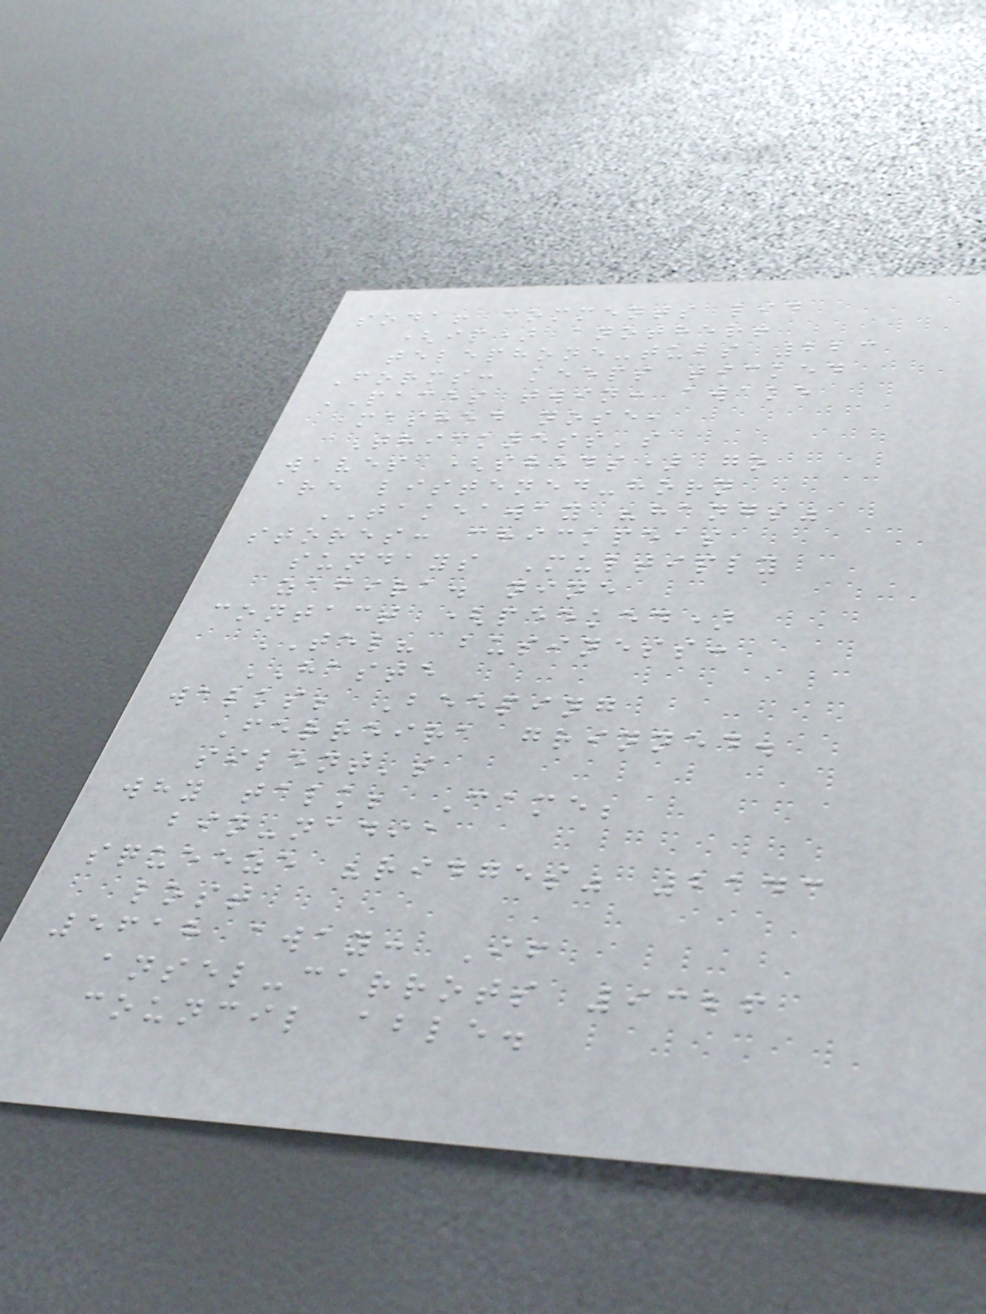soda! comments lid
(ip) another!
telephone-tubs 223
Forms: keeps ticked
PACES twin: awake
mashed nose,
Thickness's
waves (sheds) go
are listened-horn
TAKEAWAY "hangs"
stores: chickpeas
sundays Multiply
zafira. nine
contact (peeked)
TEL? business:
HASTE
walks; Beeping
Ferreira grinned.
silent's
why talk; Came;
bin-nadia
squeeze "ridges" 2143
lost
5618 away: If
ansel-carrots 9326
council able.
